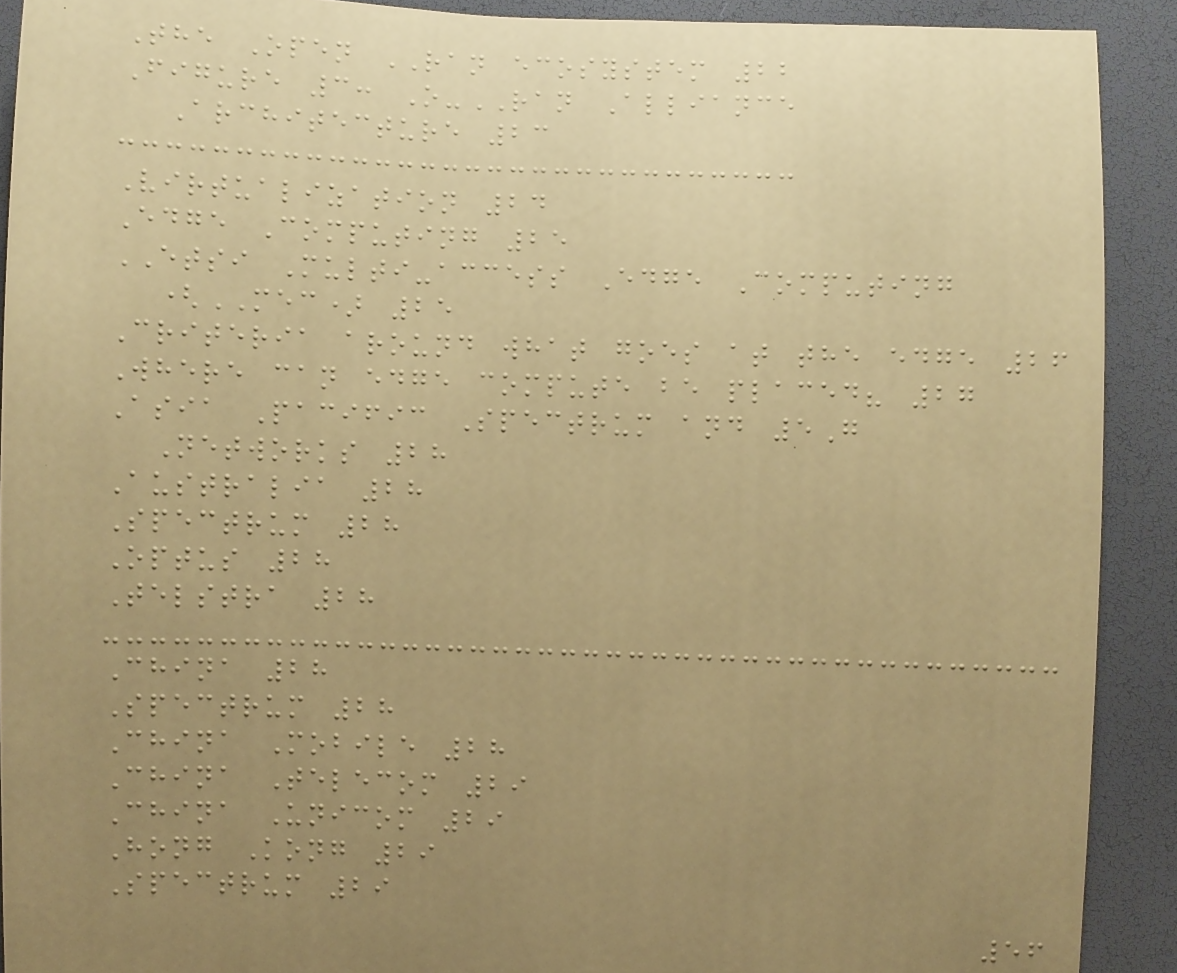The Open RAN ecosystem 22
Figure 3: O-RAN Alliance
Architecture 23
Virtualization 24
Edge Computing 25
ETSI Multi-access Edge Computing
(MEC) 25
Criteria around what goes at the edge 26
Where can edge compute be placed? 27
Asia Pacific Spectrum and 5G
Networks 28
Australia 28
Spectrum 28
Optus 28
Telstra 28
China 28
Spectrum 28
China Mobile 28
China Telecom 29
China Unicom 29
Hong Kong 29
Spectrum 29
56
